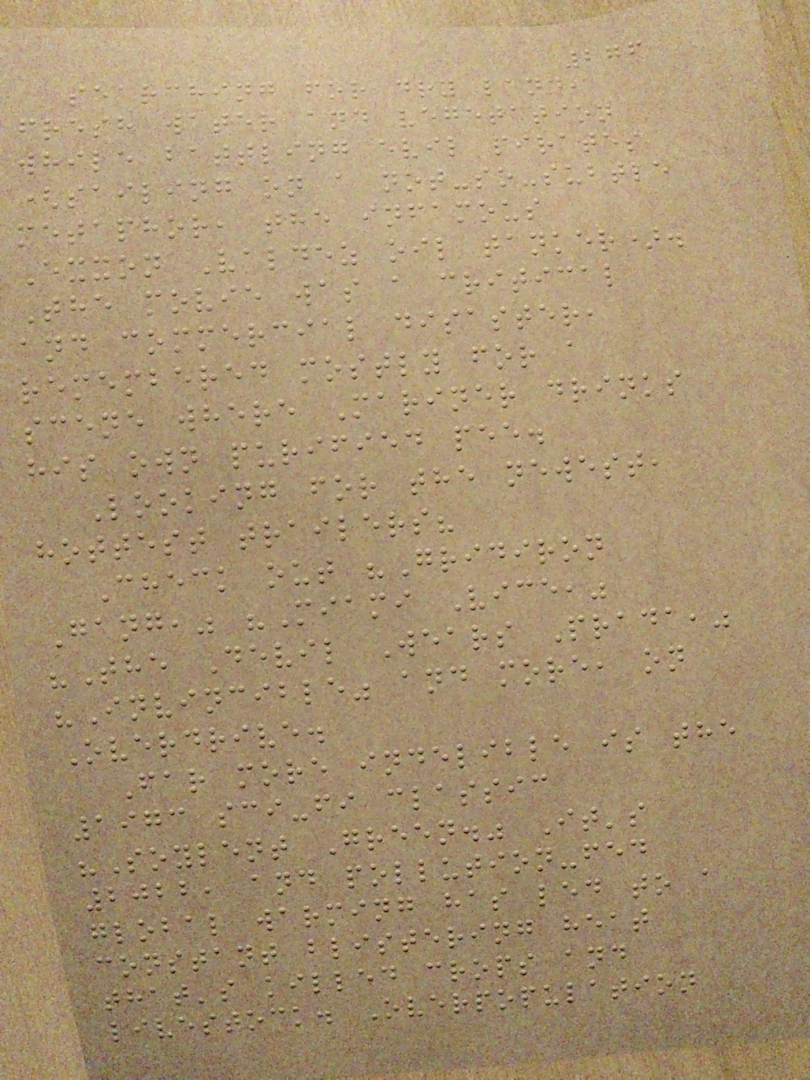276
searching for dry land,
fresh water and vegetation
while battling evil pirates
(sailing on a not-so-subtle
metaphor, the infamous
Exxon Valdez oil tanker).
The movie was a critical
and commercial disaster,
remembered mostly for a
scene where Mariner drinks
his own purified pee.
Looking for the newest,
hottest trailers?
Check out "Gridiron
Gang," "Miami Vice,"
"The Devil Wears Prada,"
"Invincible" and more, on
Overdrive.
Far more indelible is the
1973 sci-fi classic
"Soylent Green." It's
2022, and pollution-fed
global warming has led to a
constant blistering heat
that's killed crops and
livestock. Overpopulation
